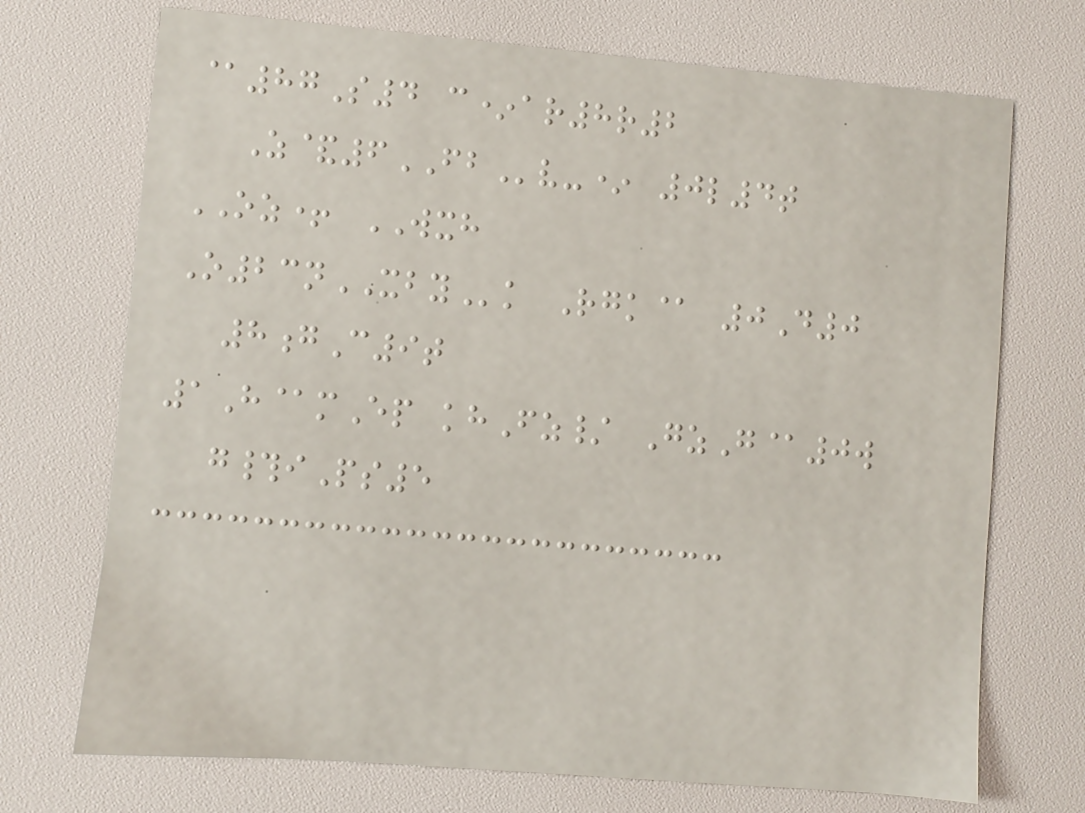@87S4 c*ar8r2
Z&6FBv-* 0l4t
OZ+ WXH
O23nXBYk Rgk@ 0D0
8gC9t
1H@mEp khFz/ GzG@0w
g#iPs5
